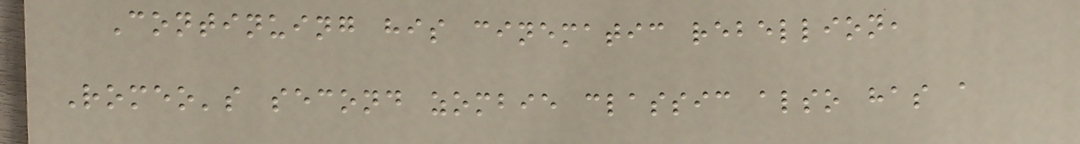Continuing his cinematic rebellion,
Romeo's second zombie classic also has a
